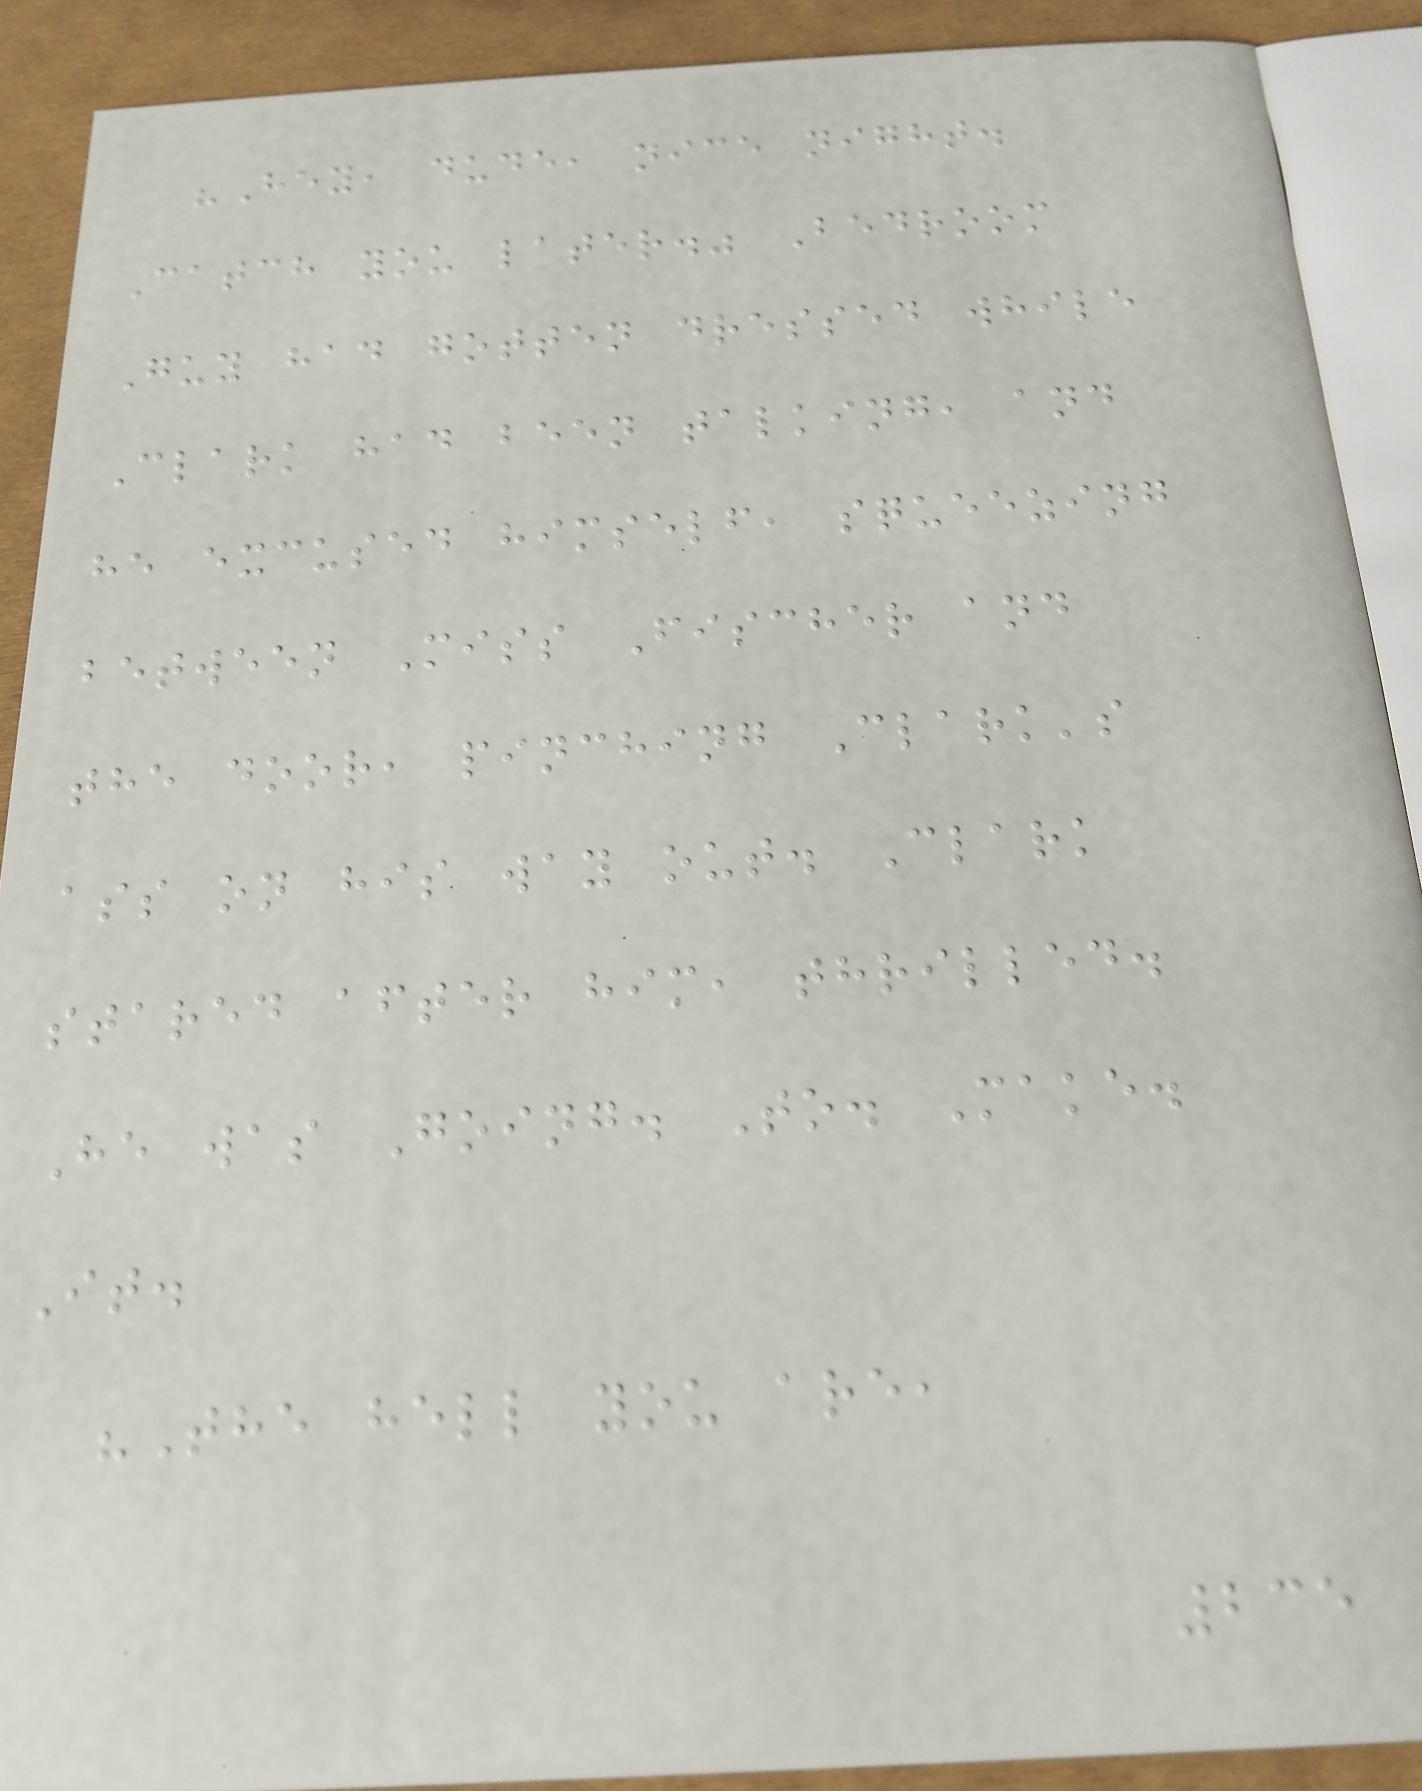"Hey, dude, nice night.
Catch you later." Bedroom
Guy had gotten dressed while
Clark had been talking, and
he excused himself, squeezing
between Miss Fischer and
the door, pinching Clark's
ass on his way out. Clark
stared after him, thrilled.
He was Going. To. Make.
It.
"The hell you are,
235
